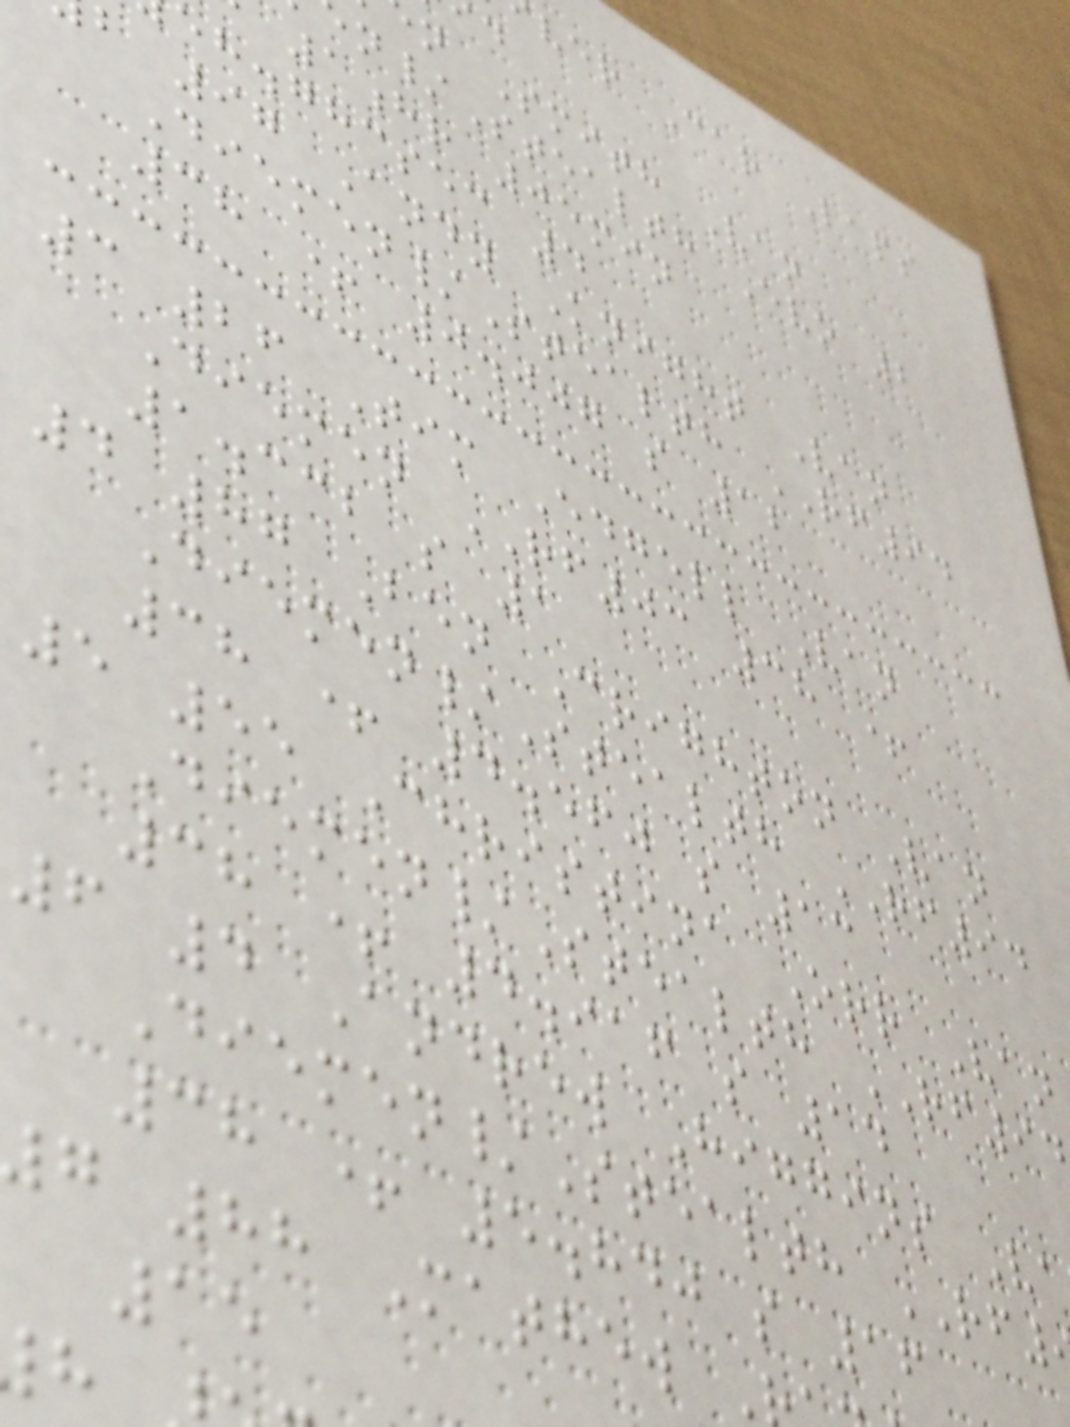ver Car Laps
n Smith Van
n/Stealth Evo 2
1hr 05min
eh.ghcsec 4
b 97 Andy Knight Van
Diemen/Stealth RF94
38 + 0.007 s 12
3 26 Tim Edgell Van
Diemen RF03 38 +
1.332 s 1
4 87 Ben Crighton Van
Diemen/Stealth RF94
38 + 4.560 s 13
5 55 Christina Orr Van
Diemen/Stealth RF94
38 + 4.916 s 14
6 4 Andrew Higgins Va
Diemen/Stealth RF
38 + 5.840 s 16
g 88 Mathew
15
